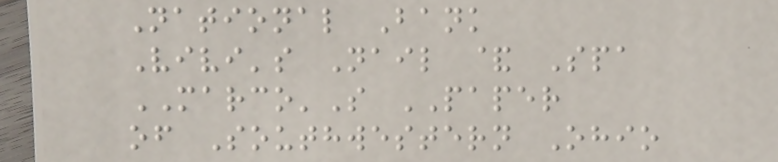National Bank
Vivi's Nail & Spa
MARCO'S PAPER
of Southwestern Ohio
